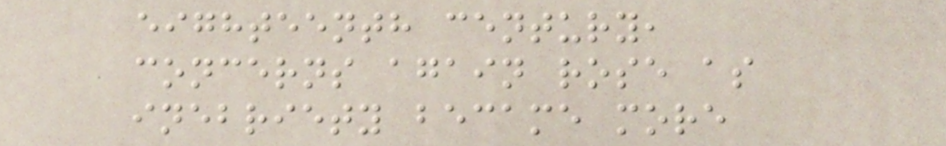eighteenth century,
concerns again rose as
inebriety became more
